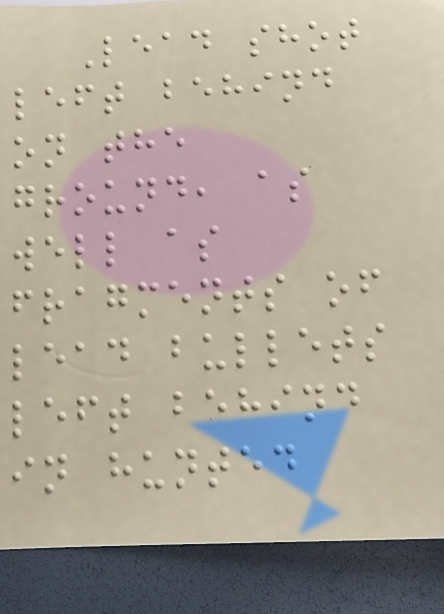Lead shot
left behind
on the
ground, as
well as
fragments of
lead bullets
left behind
in hunted
